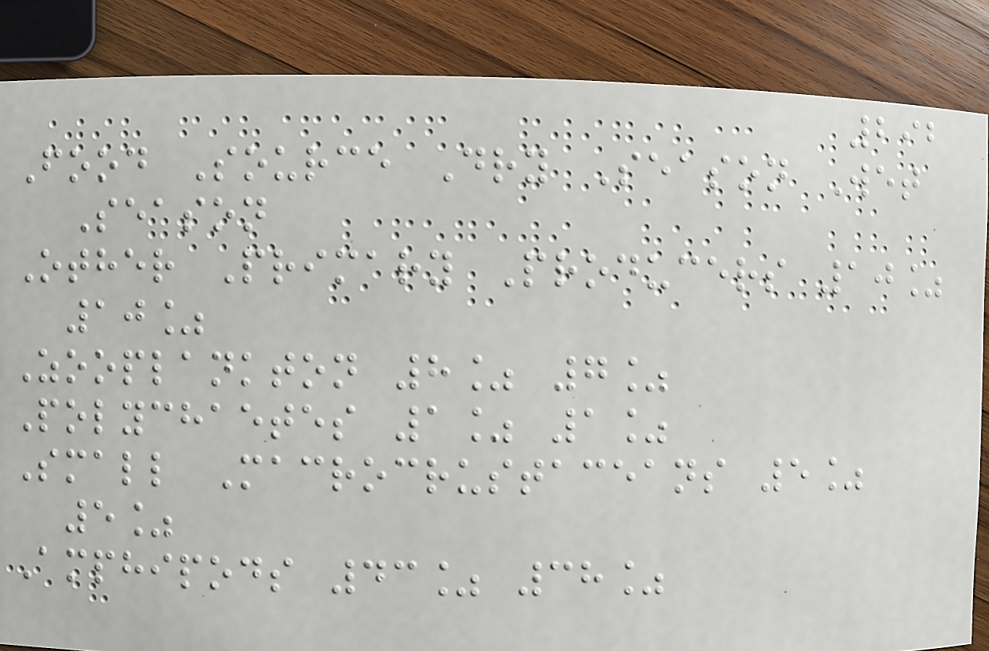292
Food Source Dry Season Wet
Season
Other Primary Producers 10%
10%
Zooplankton 8% 7%
Polychaetes 1% 1%
Small Macrocrustaceans 5%
5%
Amphipods 43% 38%
